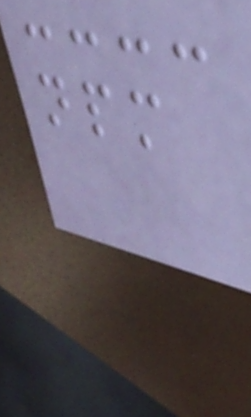npm
